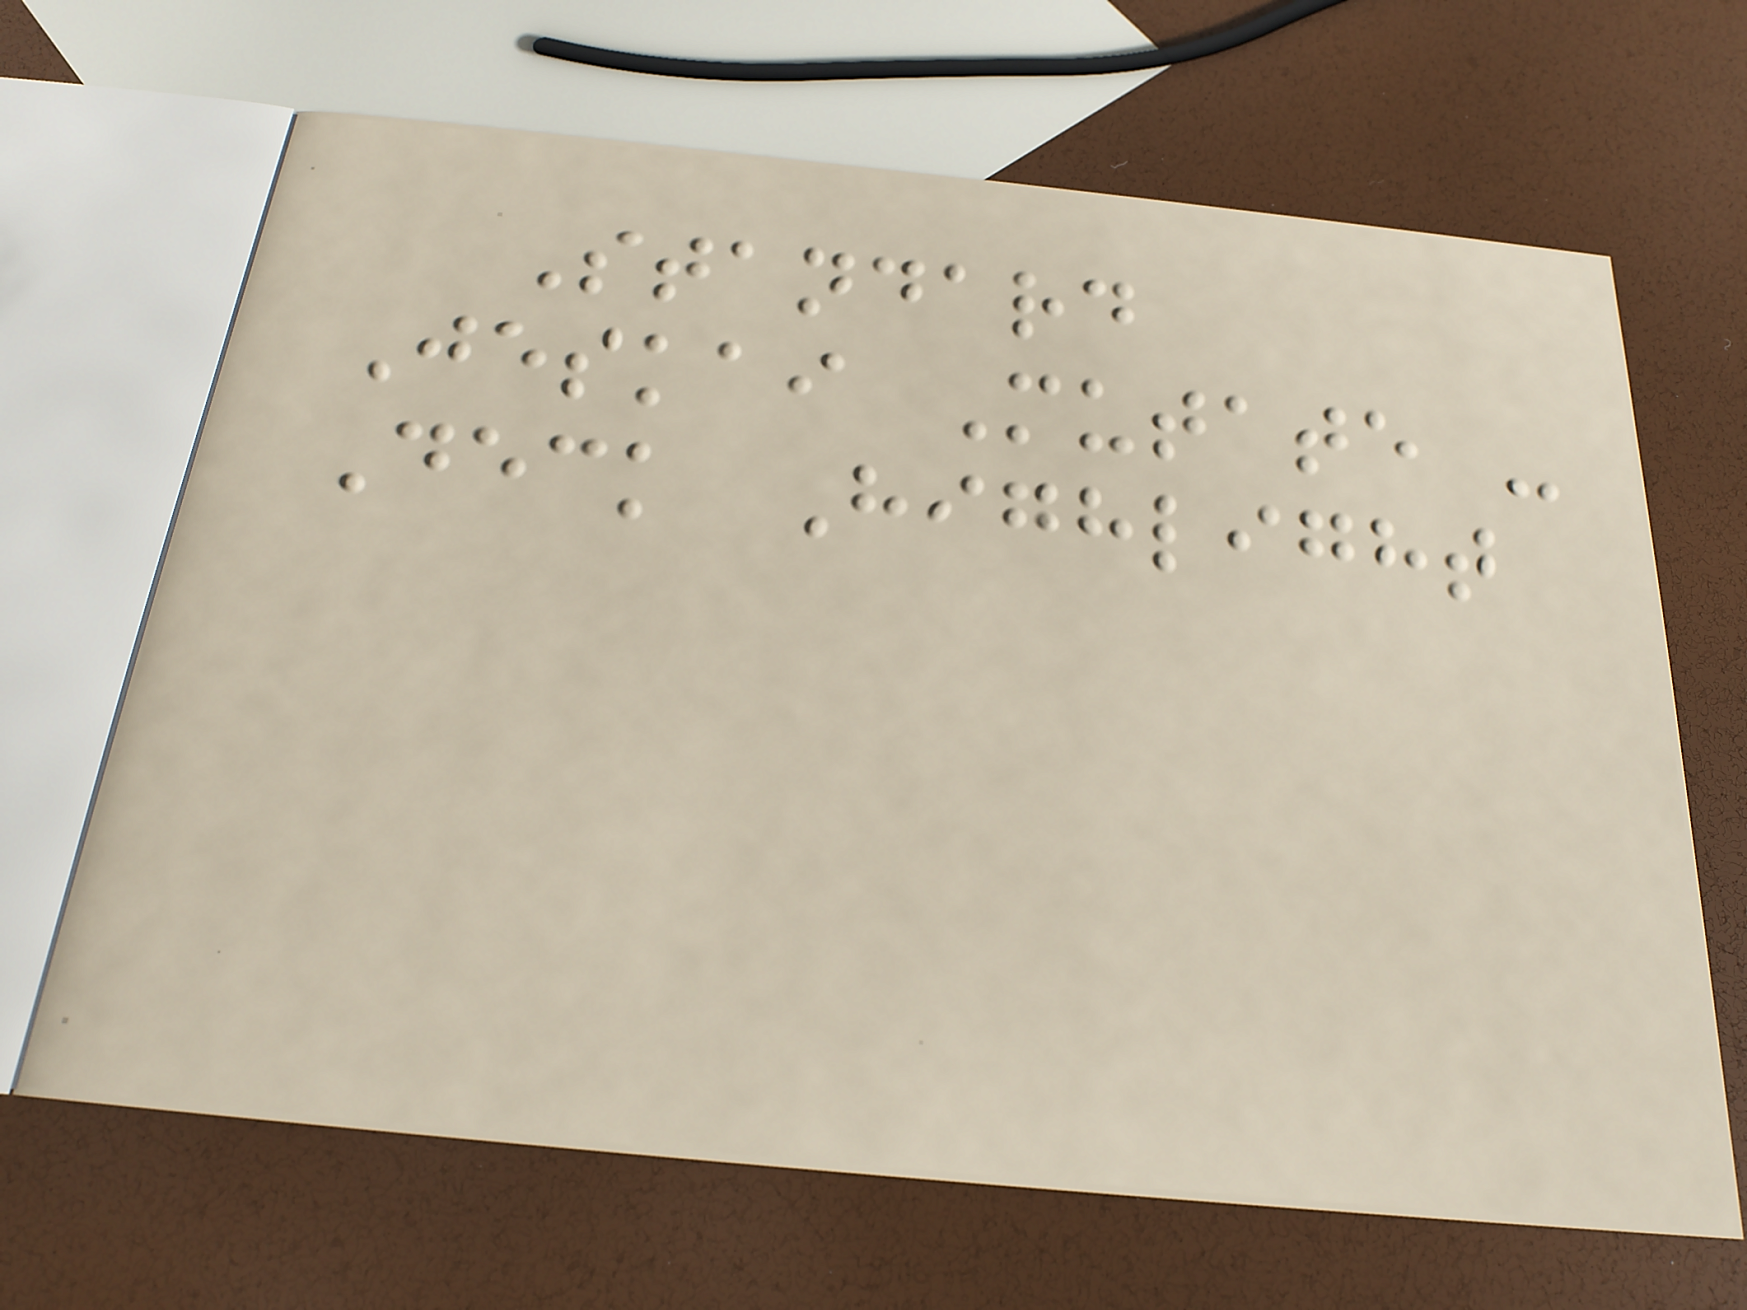Standard
Jeskai Mutate -
Deck Highlight
